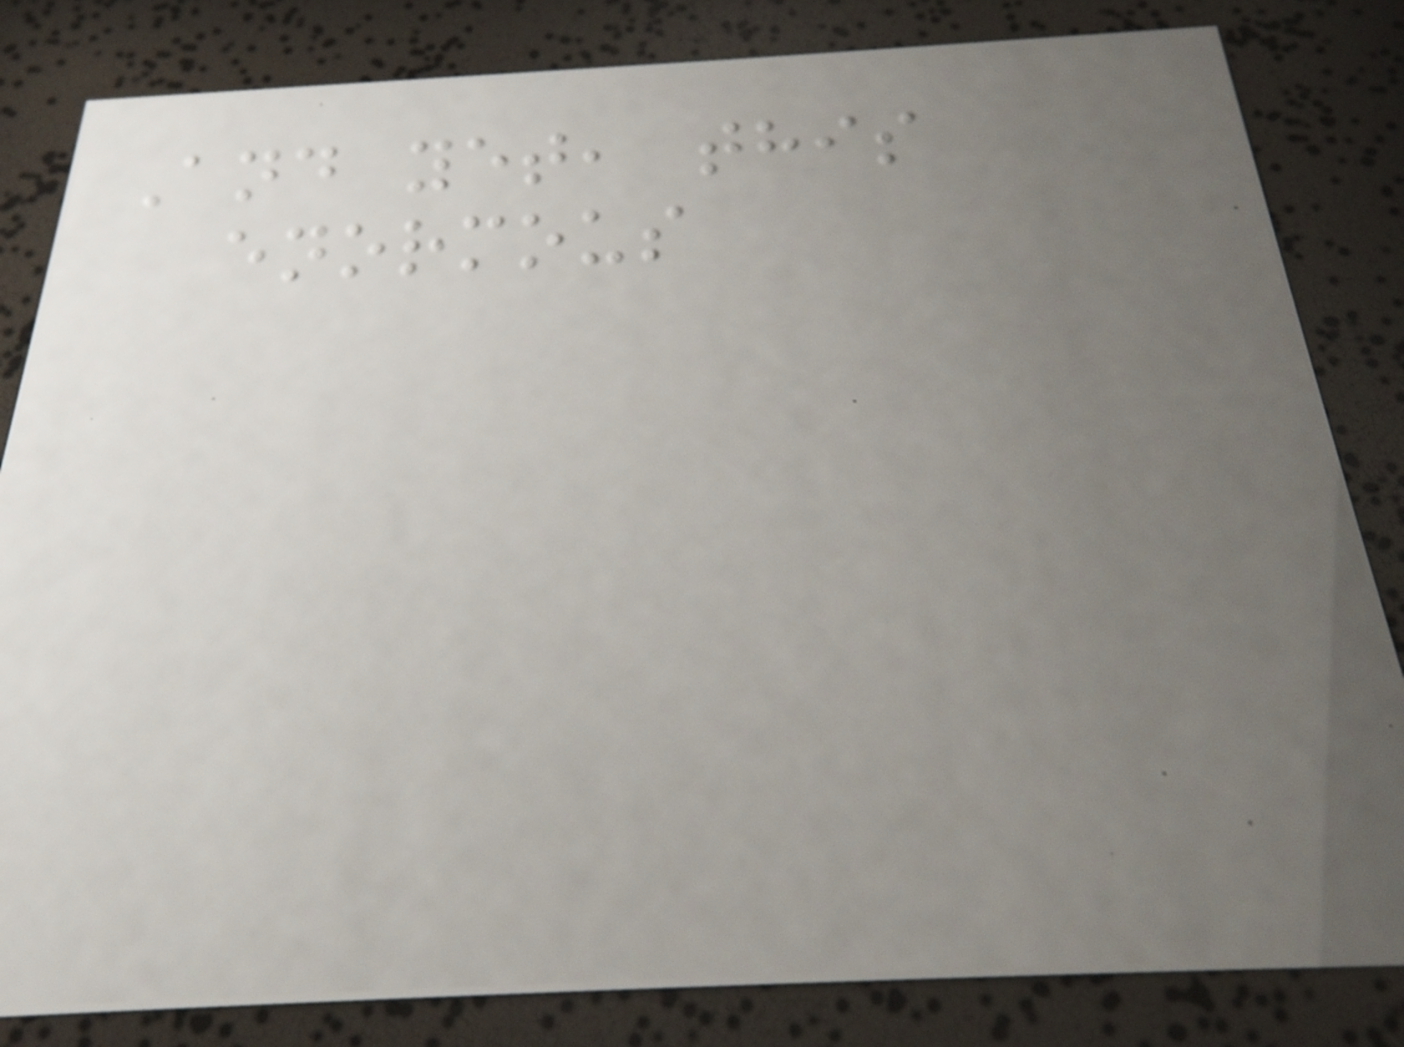And yet, this
enormous
